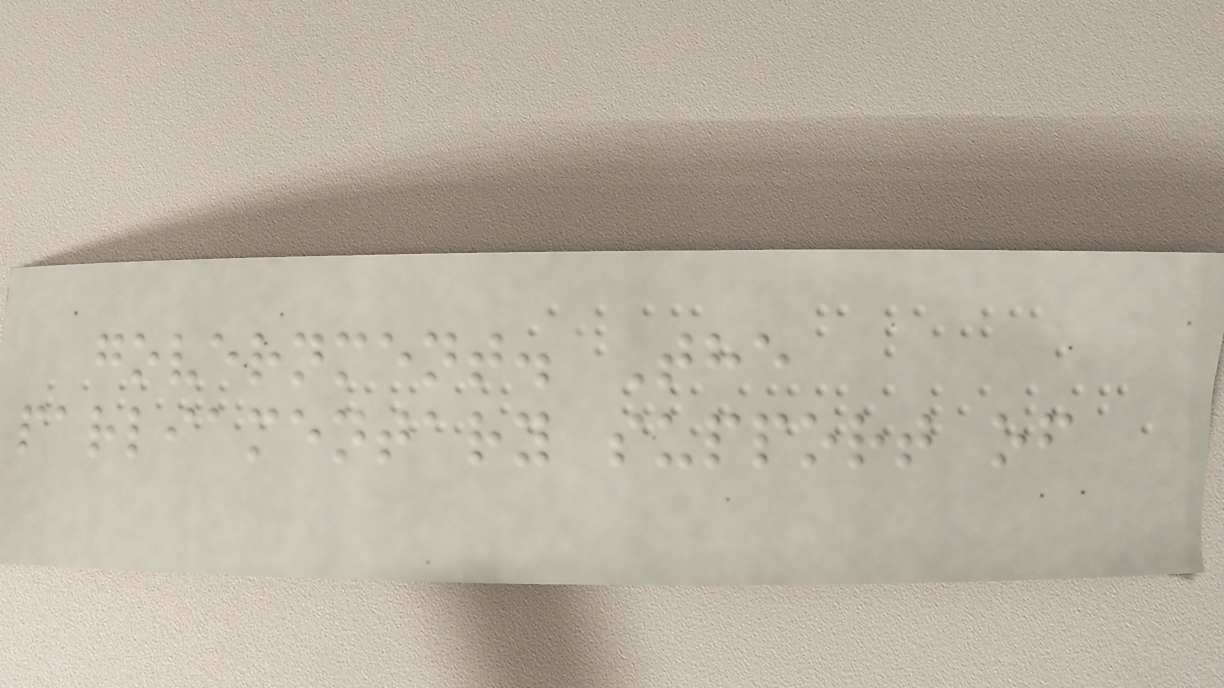government. The
parliamentary support of
